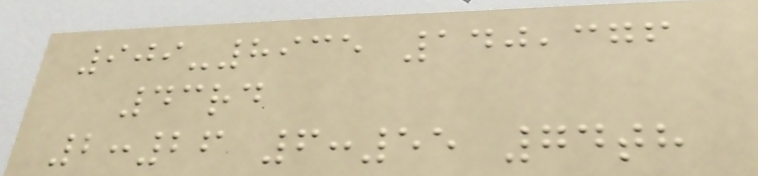909-8935 140,376
43rd
2:26 6:55 74th
